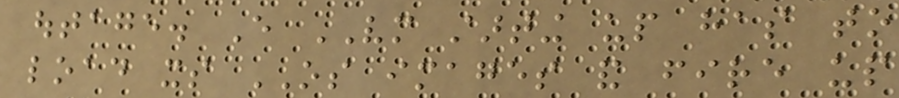outage. Every VM starting up has to
load its OS images and fire up
